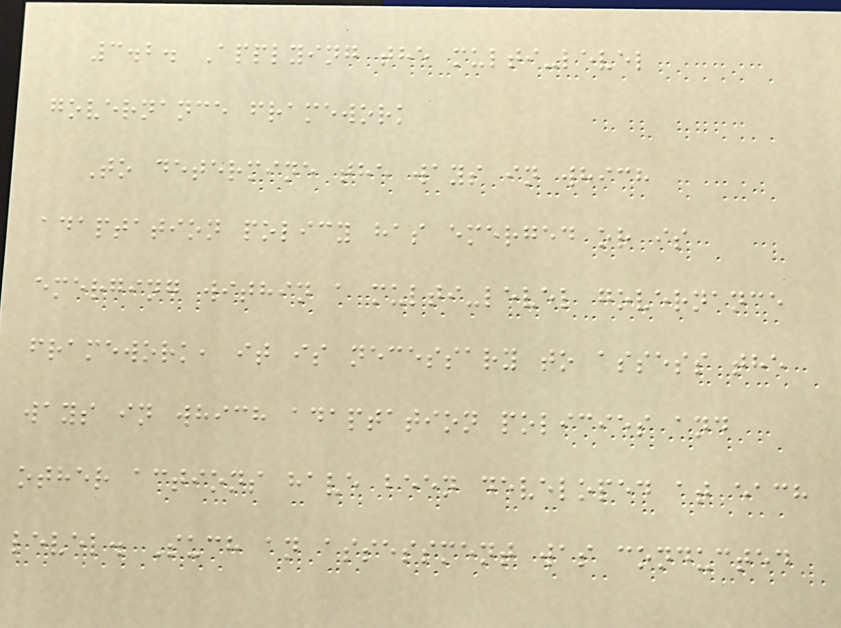3.2. Applying the multi-level
governance framework
To determine the ways in which
adaptation policy has emerged or is
emerging within a multi-level governance
framework, it is necessary to assess the
ways in which adaptation policies and
other actions have been developed at each
level. Such an assessment was conducted
